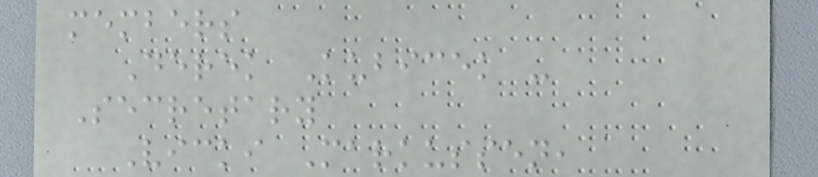members
Derek Kubicek -
Secretary
Vicki Markussen,
